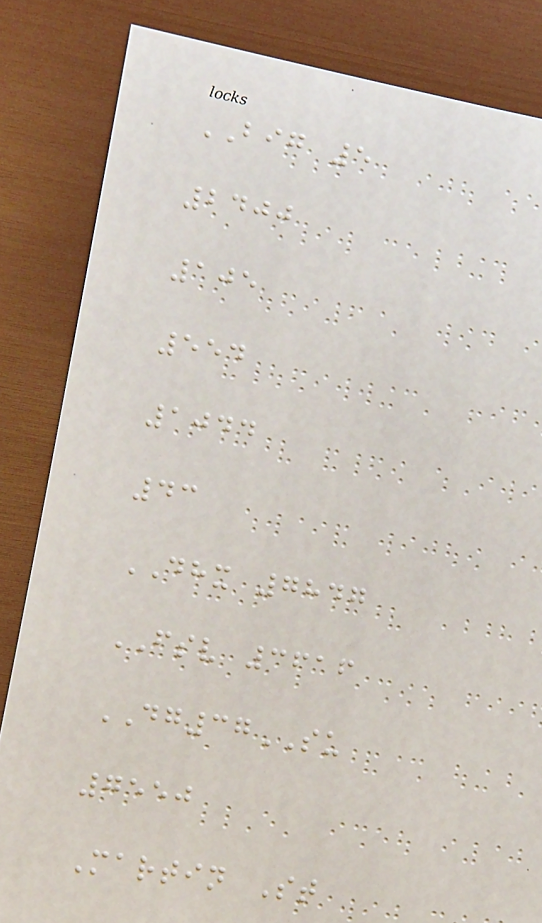BIG 5
2400
105
554
1044
43
DHX 7847
FSV 3616
DG37SU
7550
Martin St
